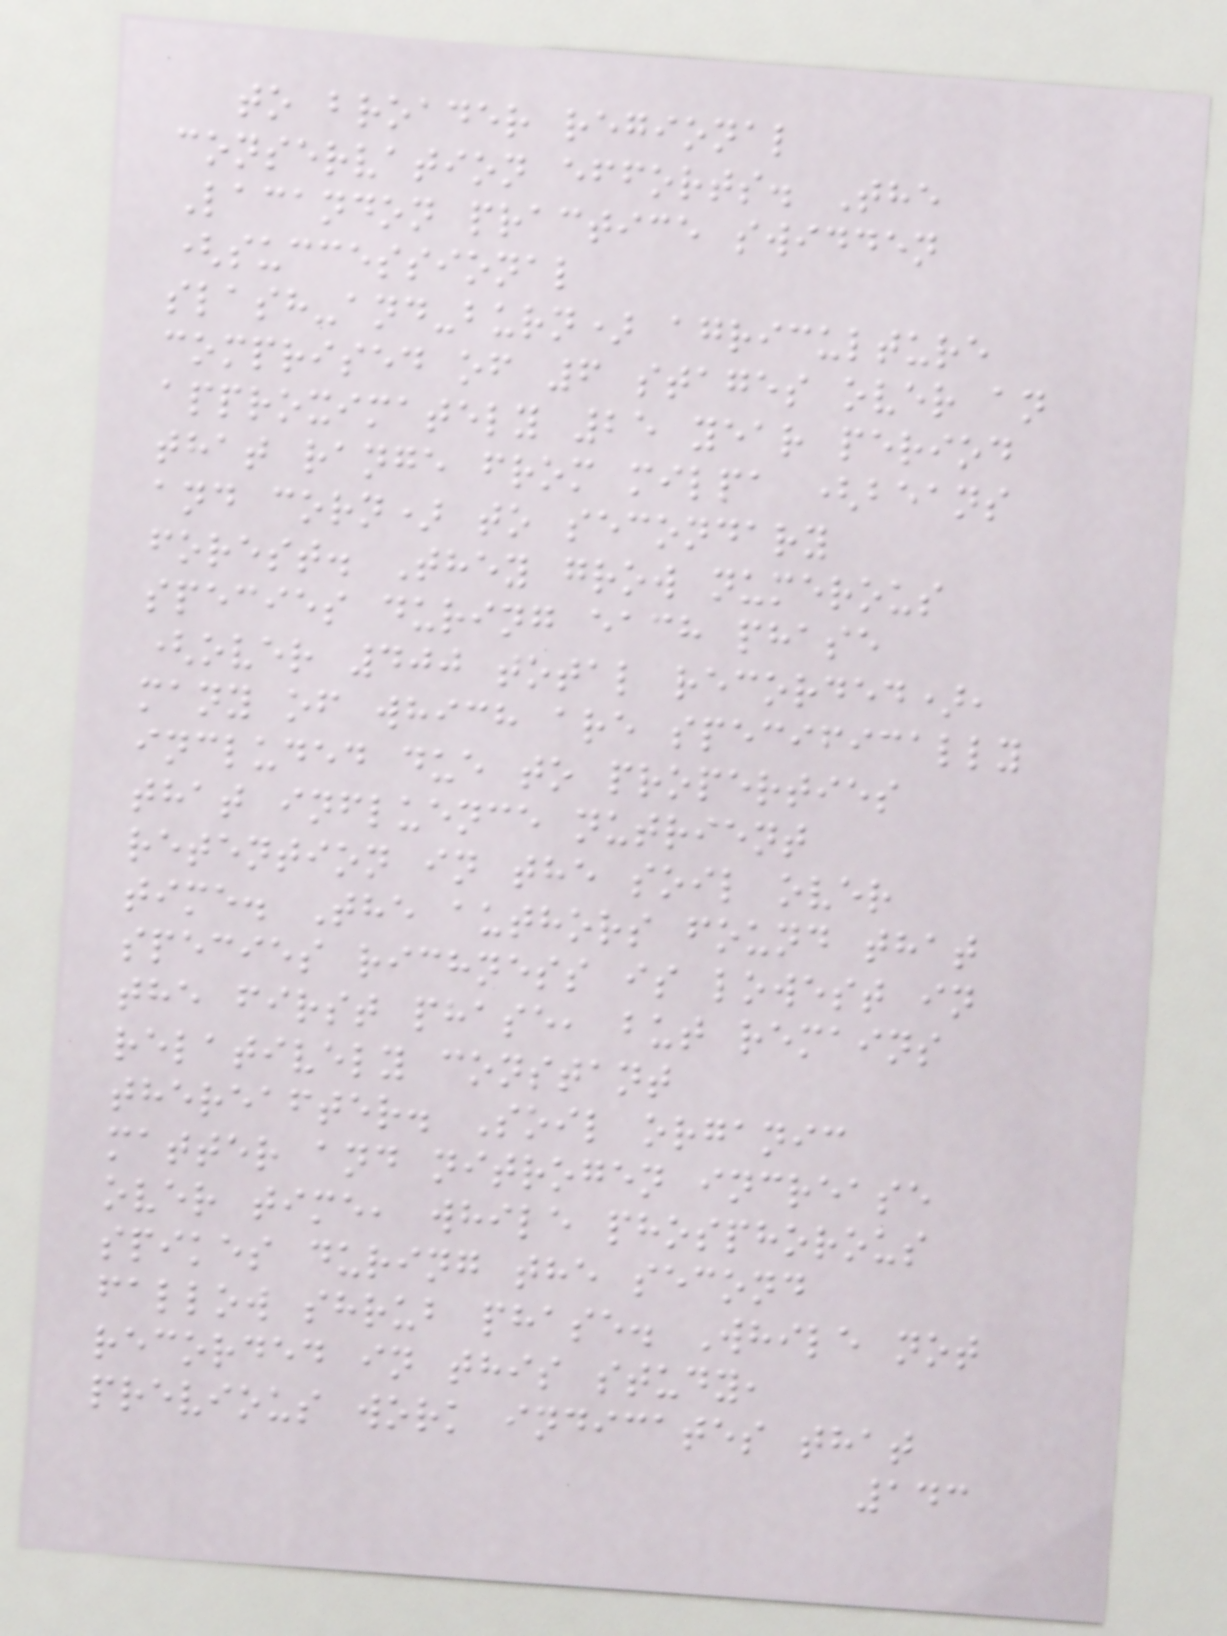to broader regional
conservation efforts. The
Lacandon practice swidden
(successional
slash-and-burn) agriculture
comprised of 6 stages over an
approximately 25 year period
that range from milpa (beans
and corn) to secondary
forest. They grow numerous
species during each phase
(over 400 total recorded),
many of which are specifically
included due to properties
that influence nutrient
retention in the soil over
time. The authors found that
species richness is lowest in
the first phase, but remains
relatively constant
thereafter. Soil organic
matter and nitrogen increase
over time, while phosphorous
spikes during the second
fallow shrub phase. While not
recorded in this study,
previous work indicates that
143
